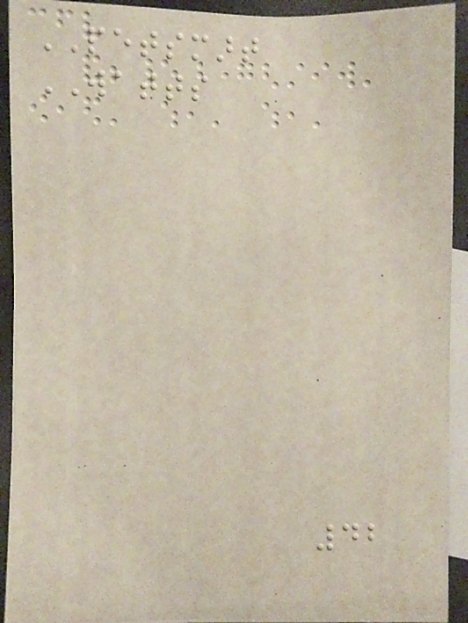PETSMART
WATTS
42
